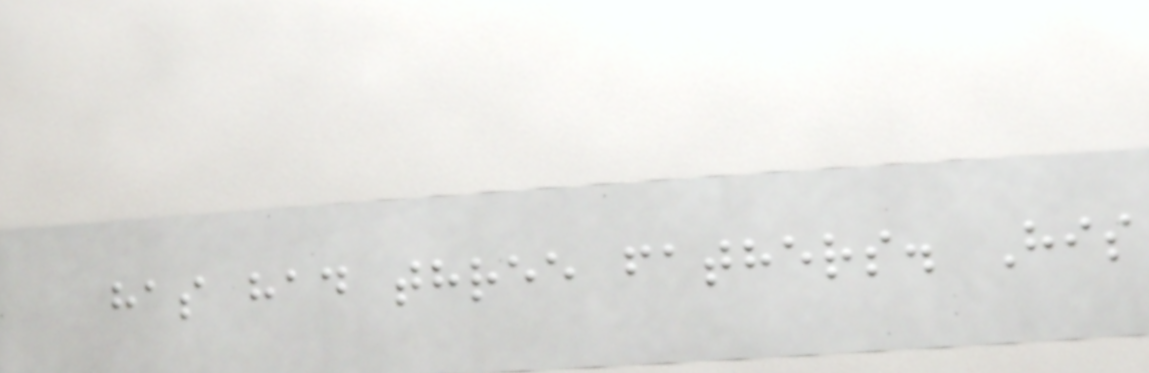has had three fathers. His
